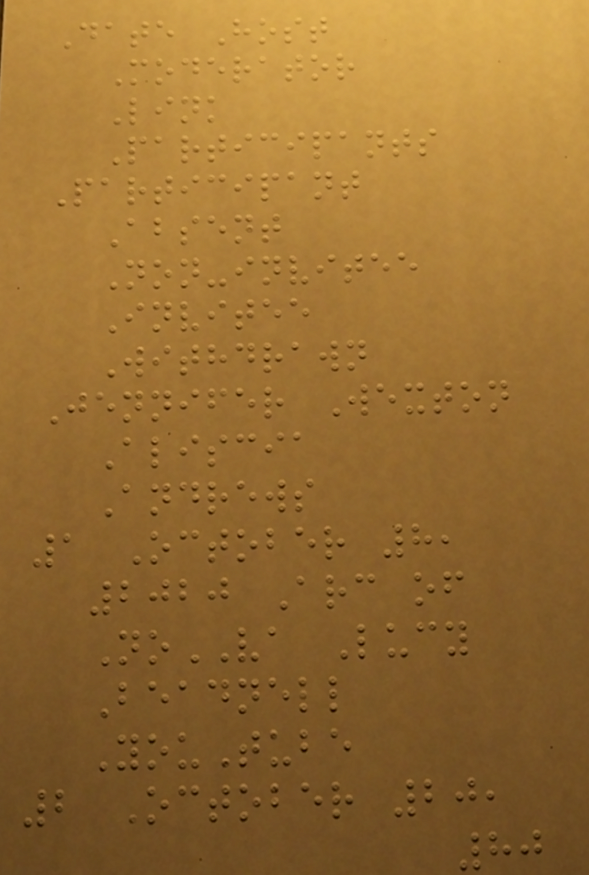Date Host
Moderator
Link
Participants
Participant
Absent
Non-invitee
Invitee
Withdrawn
Jennifer Wexton
Aliscia
Andrews
1 October 8,
2020 Arc of
NoVA Lucy
Beadnell
YouTube
2 October 20,
80
